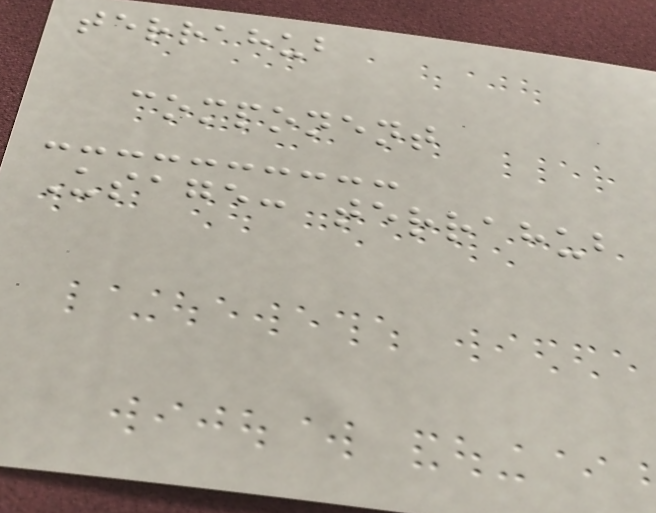terrahub
component
Usage: terrahub
